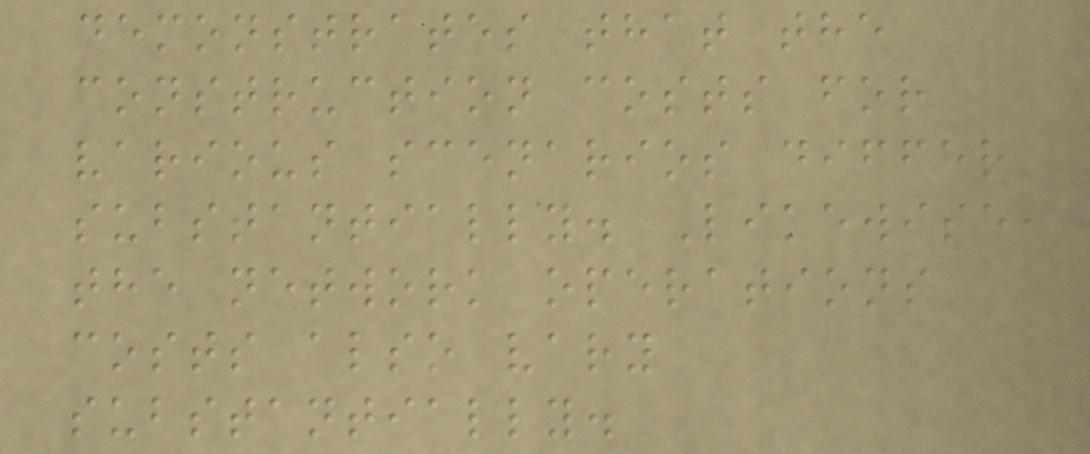demonstrates that the
construction costs for
various scenarios differ
substantially. Likewise,
the network operations
costs also vary
substantially.
